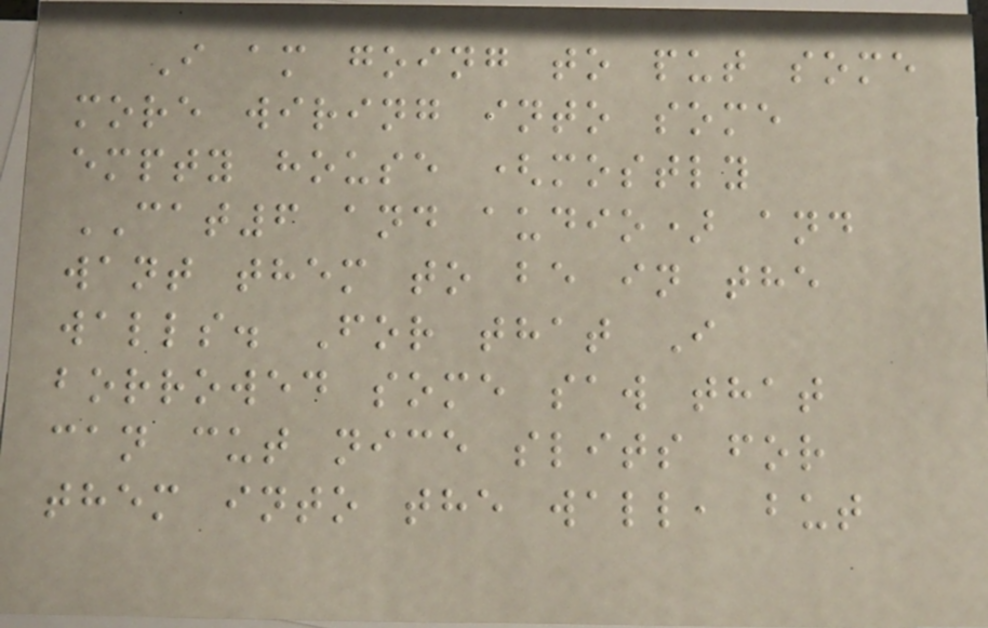I am going to put some
more wiring into some
empty house (mostly
CAT6 and audio) and
want them to be in the
walls. For that I
borrowed some saw that
can cut nice slits for
them into the wall, but
